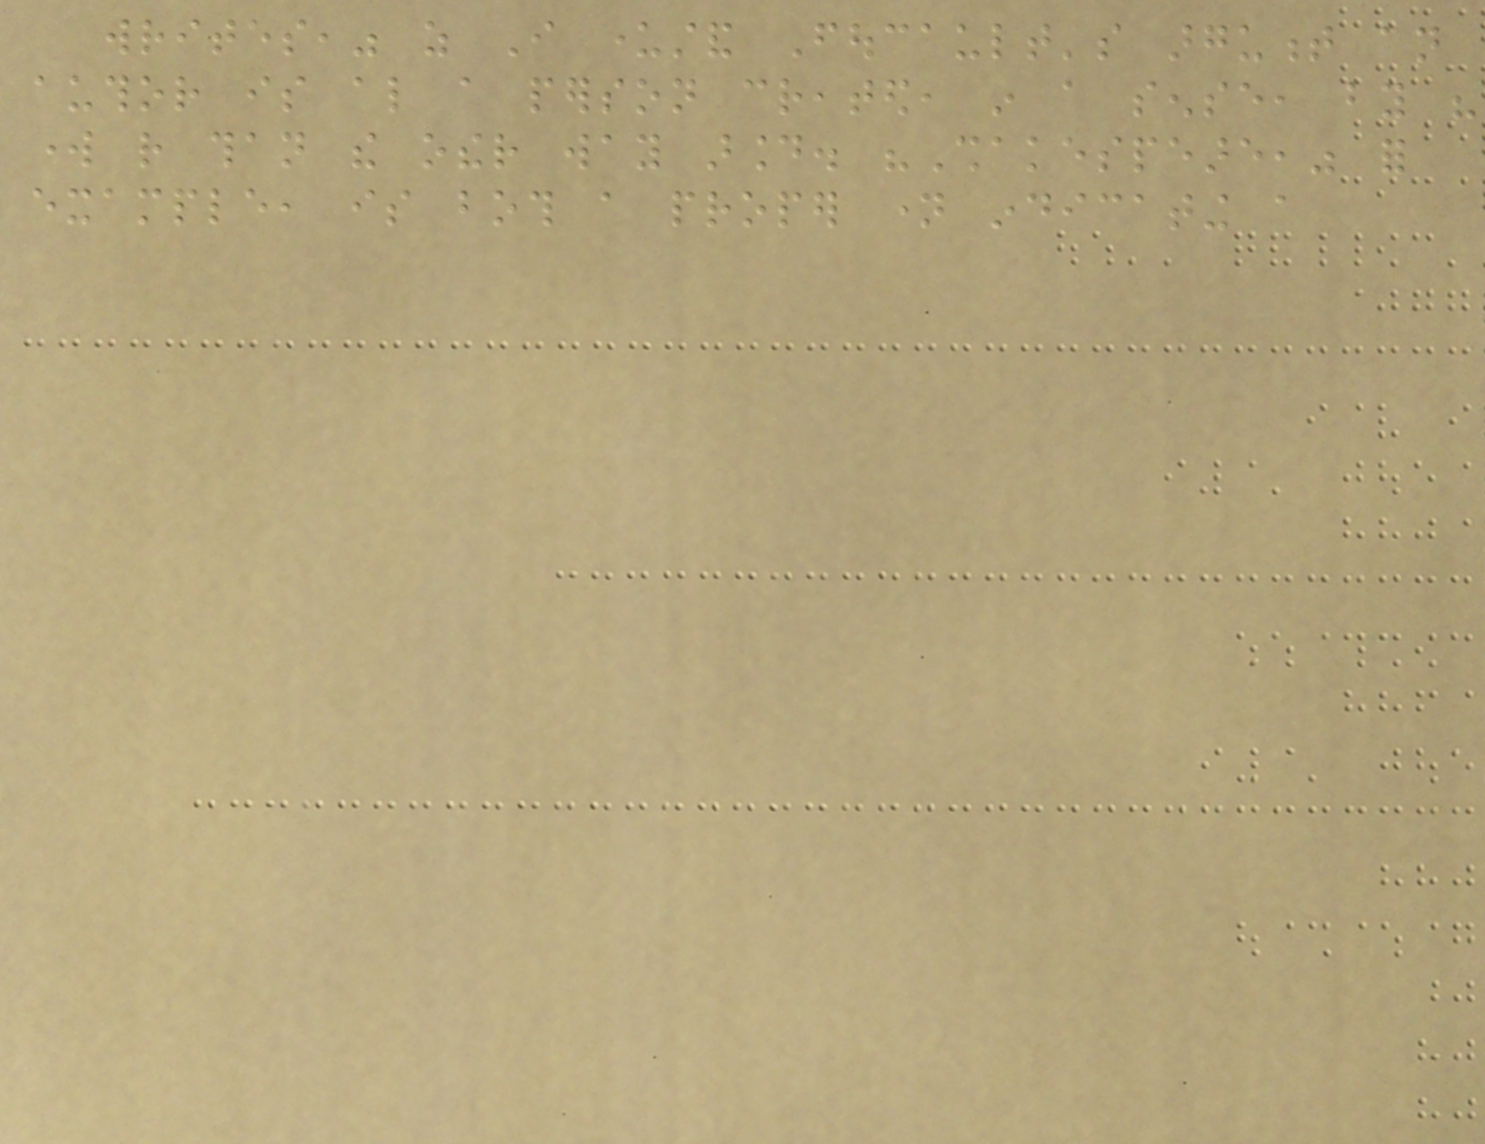writes," as I understand Foucault's argument an
author is also a person created, in a sense, by his
work rather than the other way around. "Shakespeare," for
example, is both a proper name indicating a
